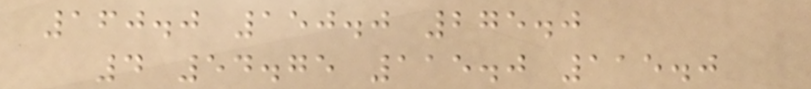160.0 150.0 275.0
4 54.75 115.0 115.0
